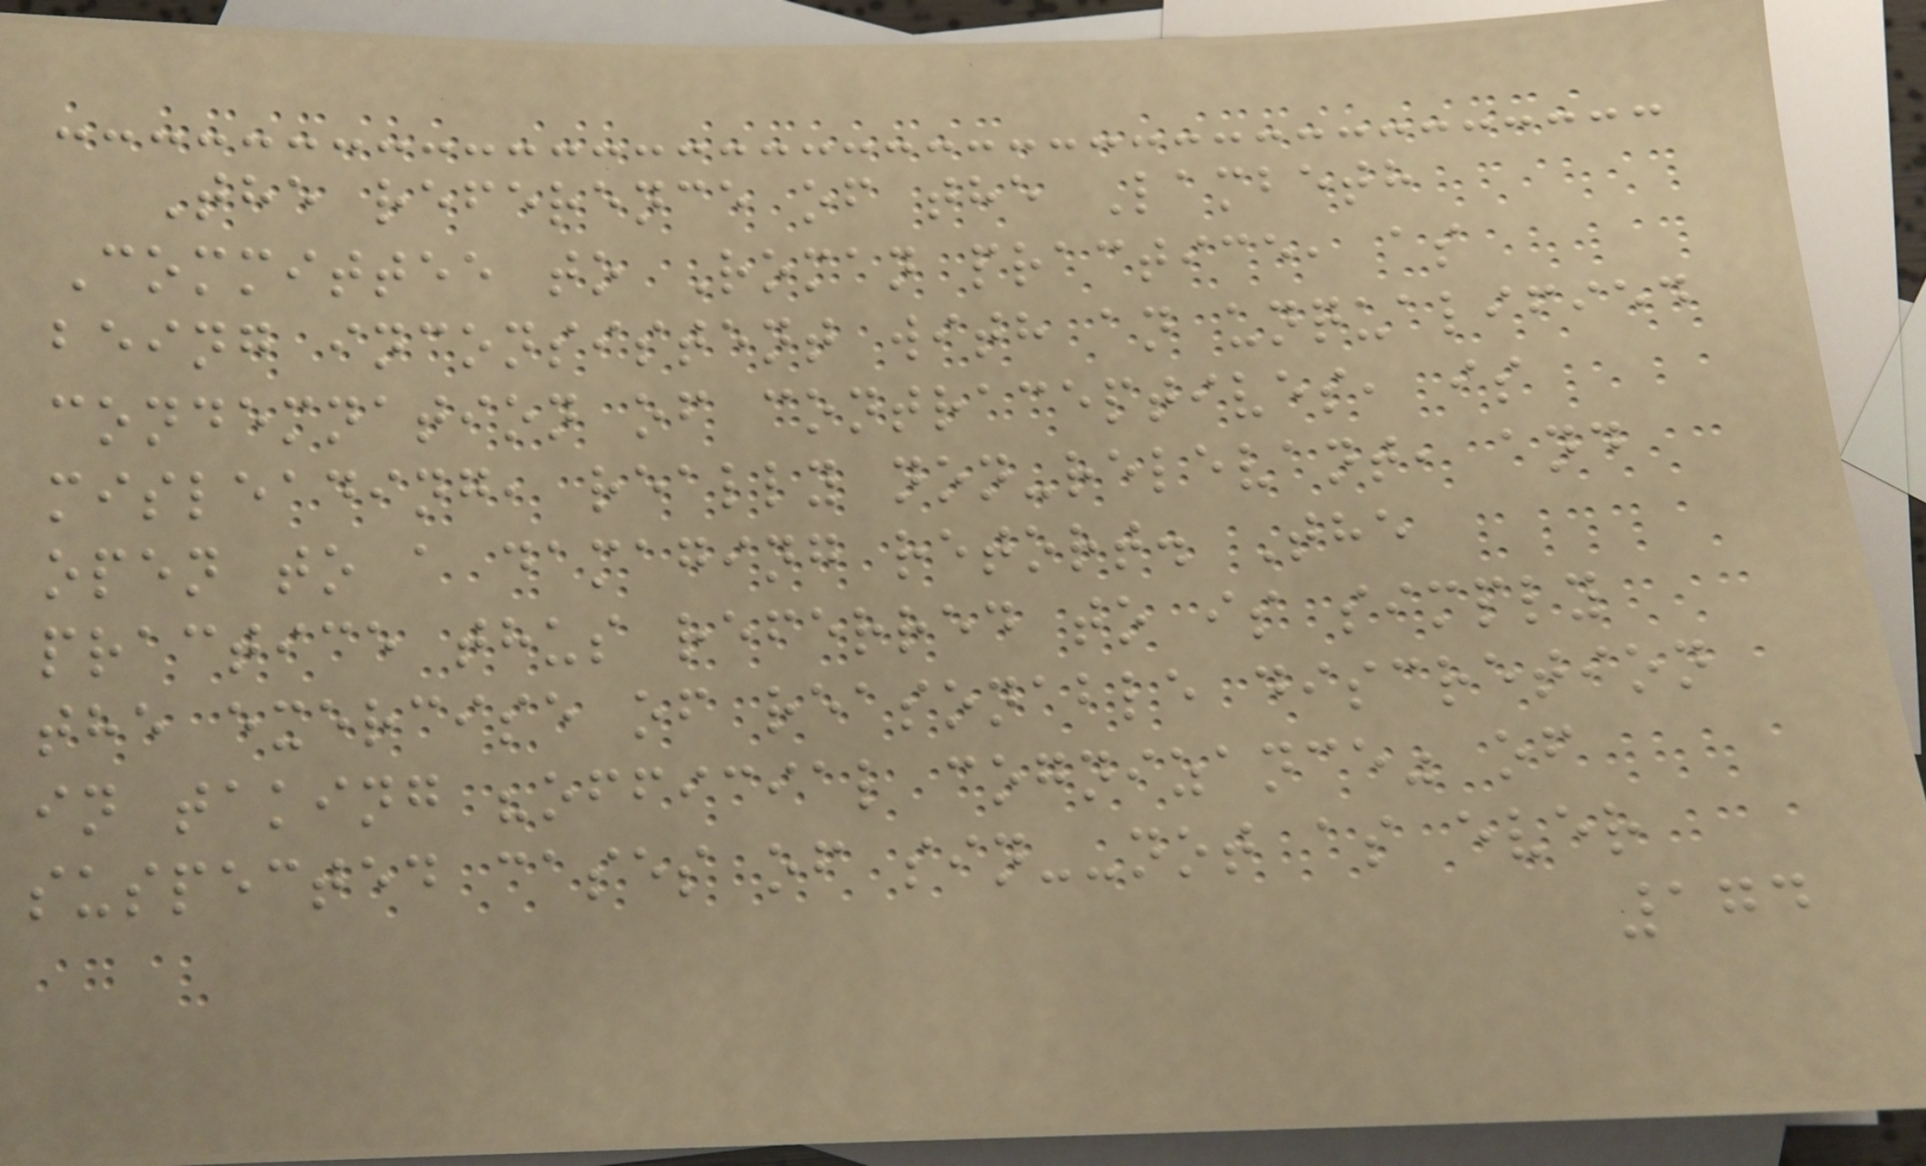The reference of the Lambeth
Committee to Roman practice, as
being inconsistent with an unqualified
condemnation of contraceptives, is
misleading, really non-relevant, and
open to a damaging retort. The
practice thus referred to is simply
the exercise of reasonable discretion
in taking "official cognizance" of
suspected cases of sin--not as ever
174
